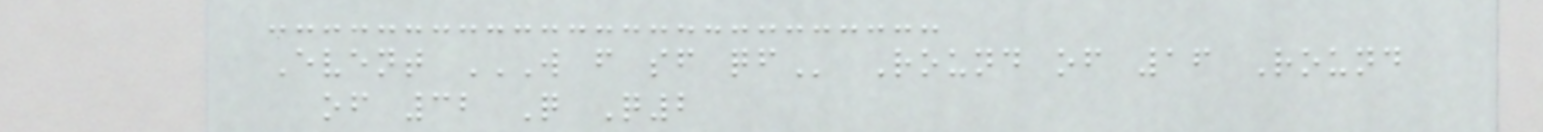Event W F SF QF Round of 16 Round
of 32 Q Q2
